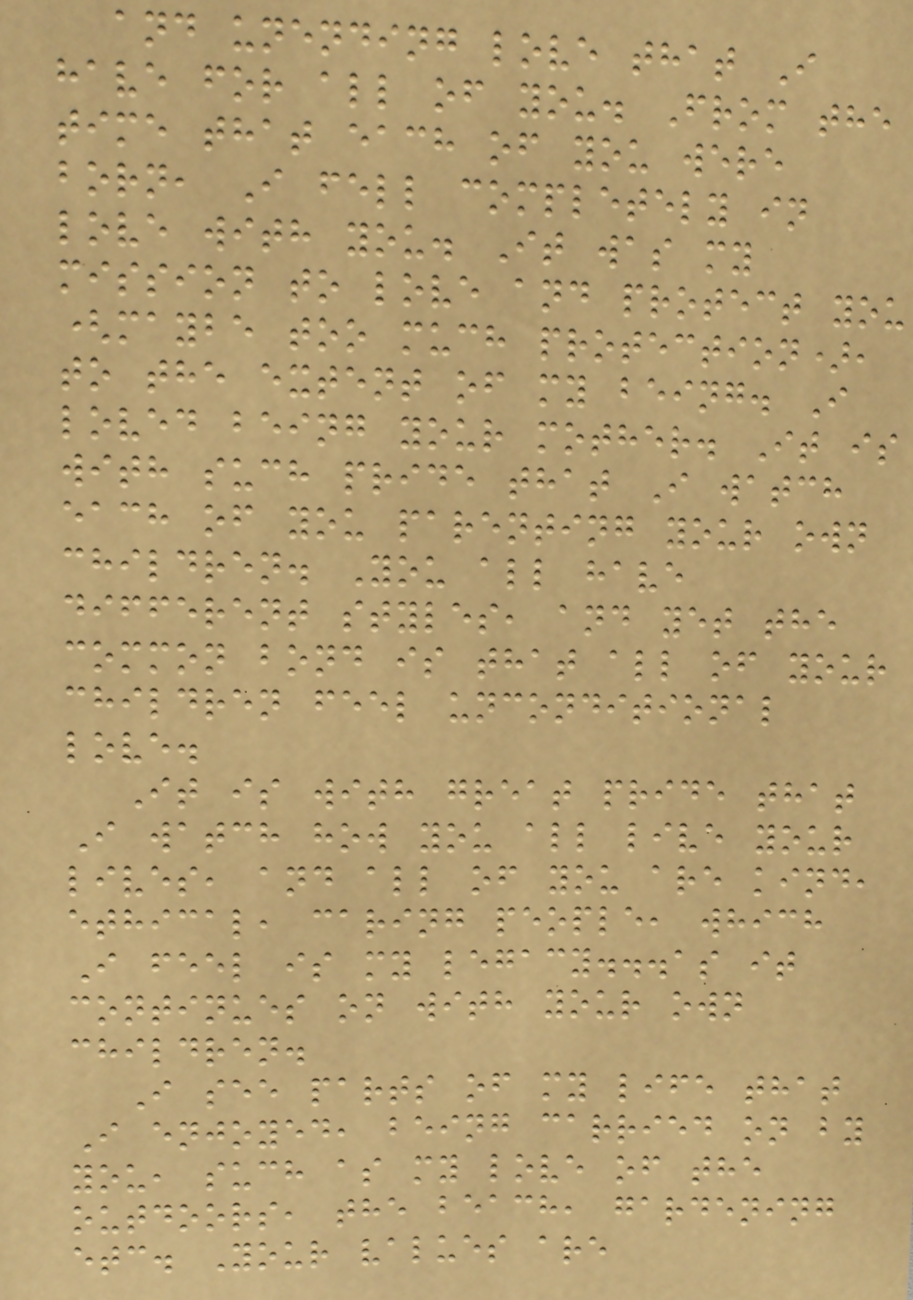and unending love that I
have for all of you. From the
time that each of you were
born, I fell completely in
love with you. It was my
mission to love and protect you
(maybe too much protection),
to the extent of my being. I
loved being your mother. It is
with such pride that I watch
each of you parenting your own
children. You all have
different styles, and yet the
common bond is that all of your
children feel unconditional
love.
It is with great pride that
I watch how you all live your
lives, and all of you are kind,
ethical, caring people, which
I feel is my legacy...as it
continues on with your own
children.
I see parts of my life that
I enjoyed, being carried on by
you, such as my love of the
outdoors, the beach, gardening
etc. Your values are
